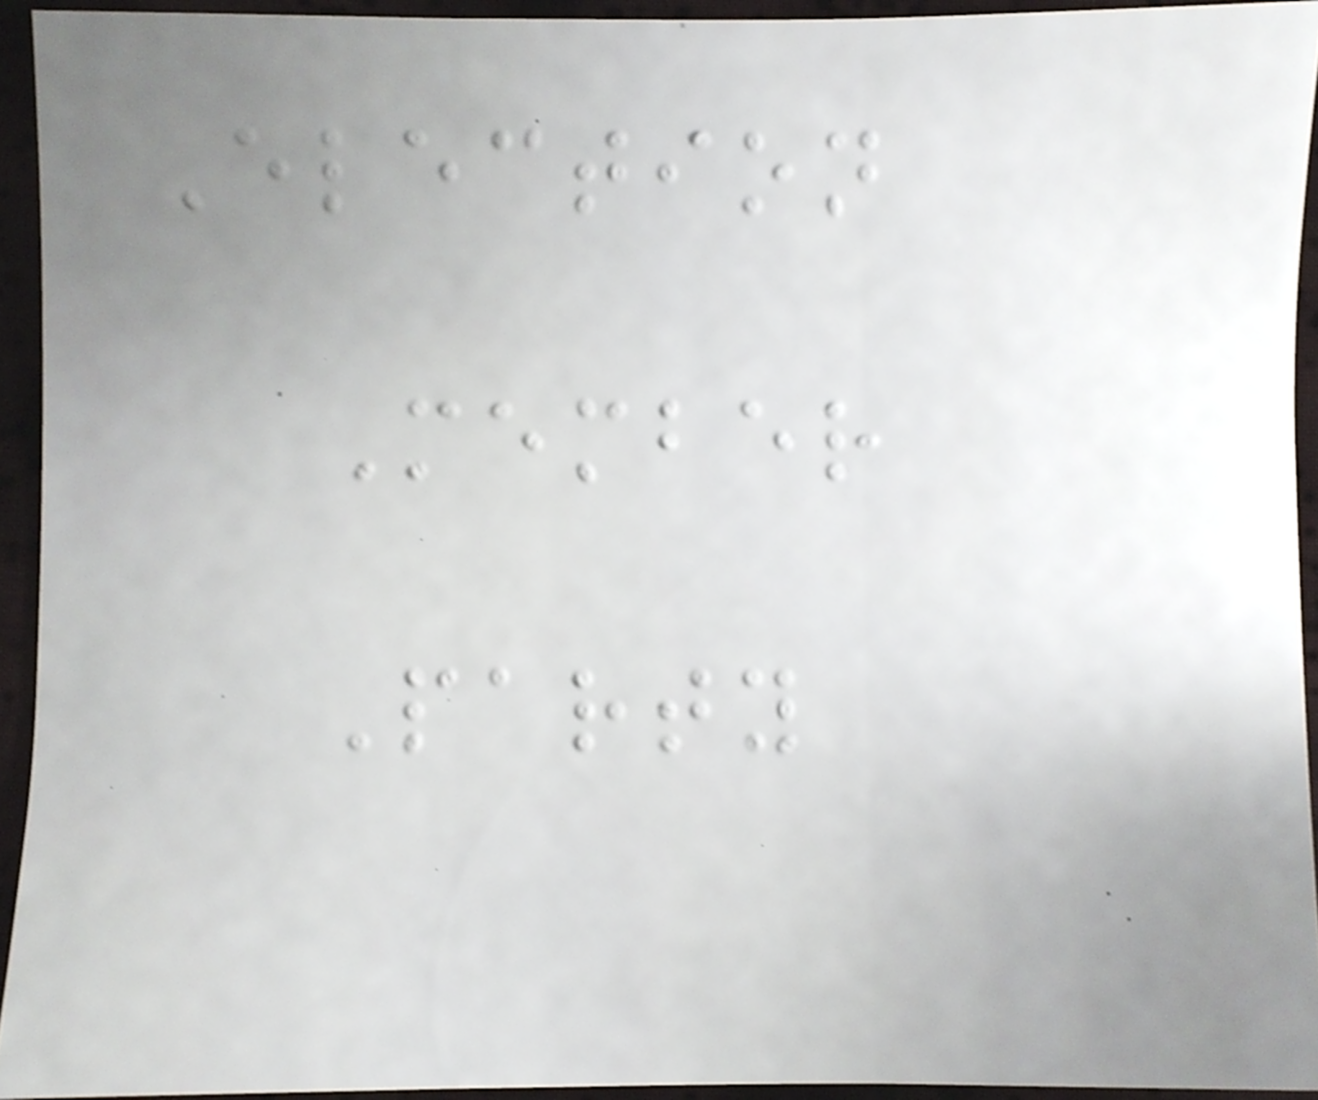Election
Member
Party
